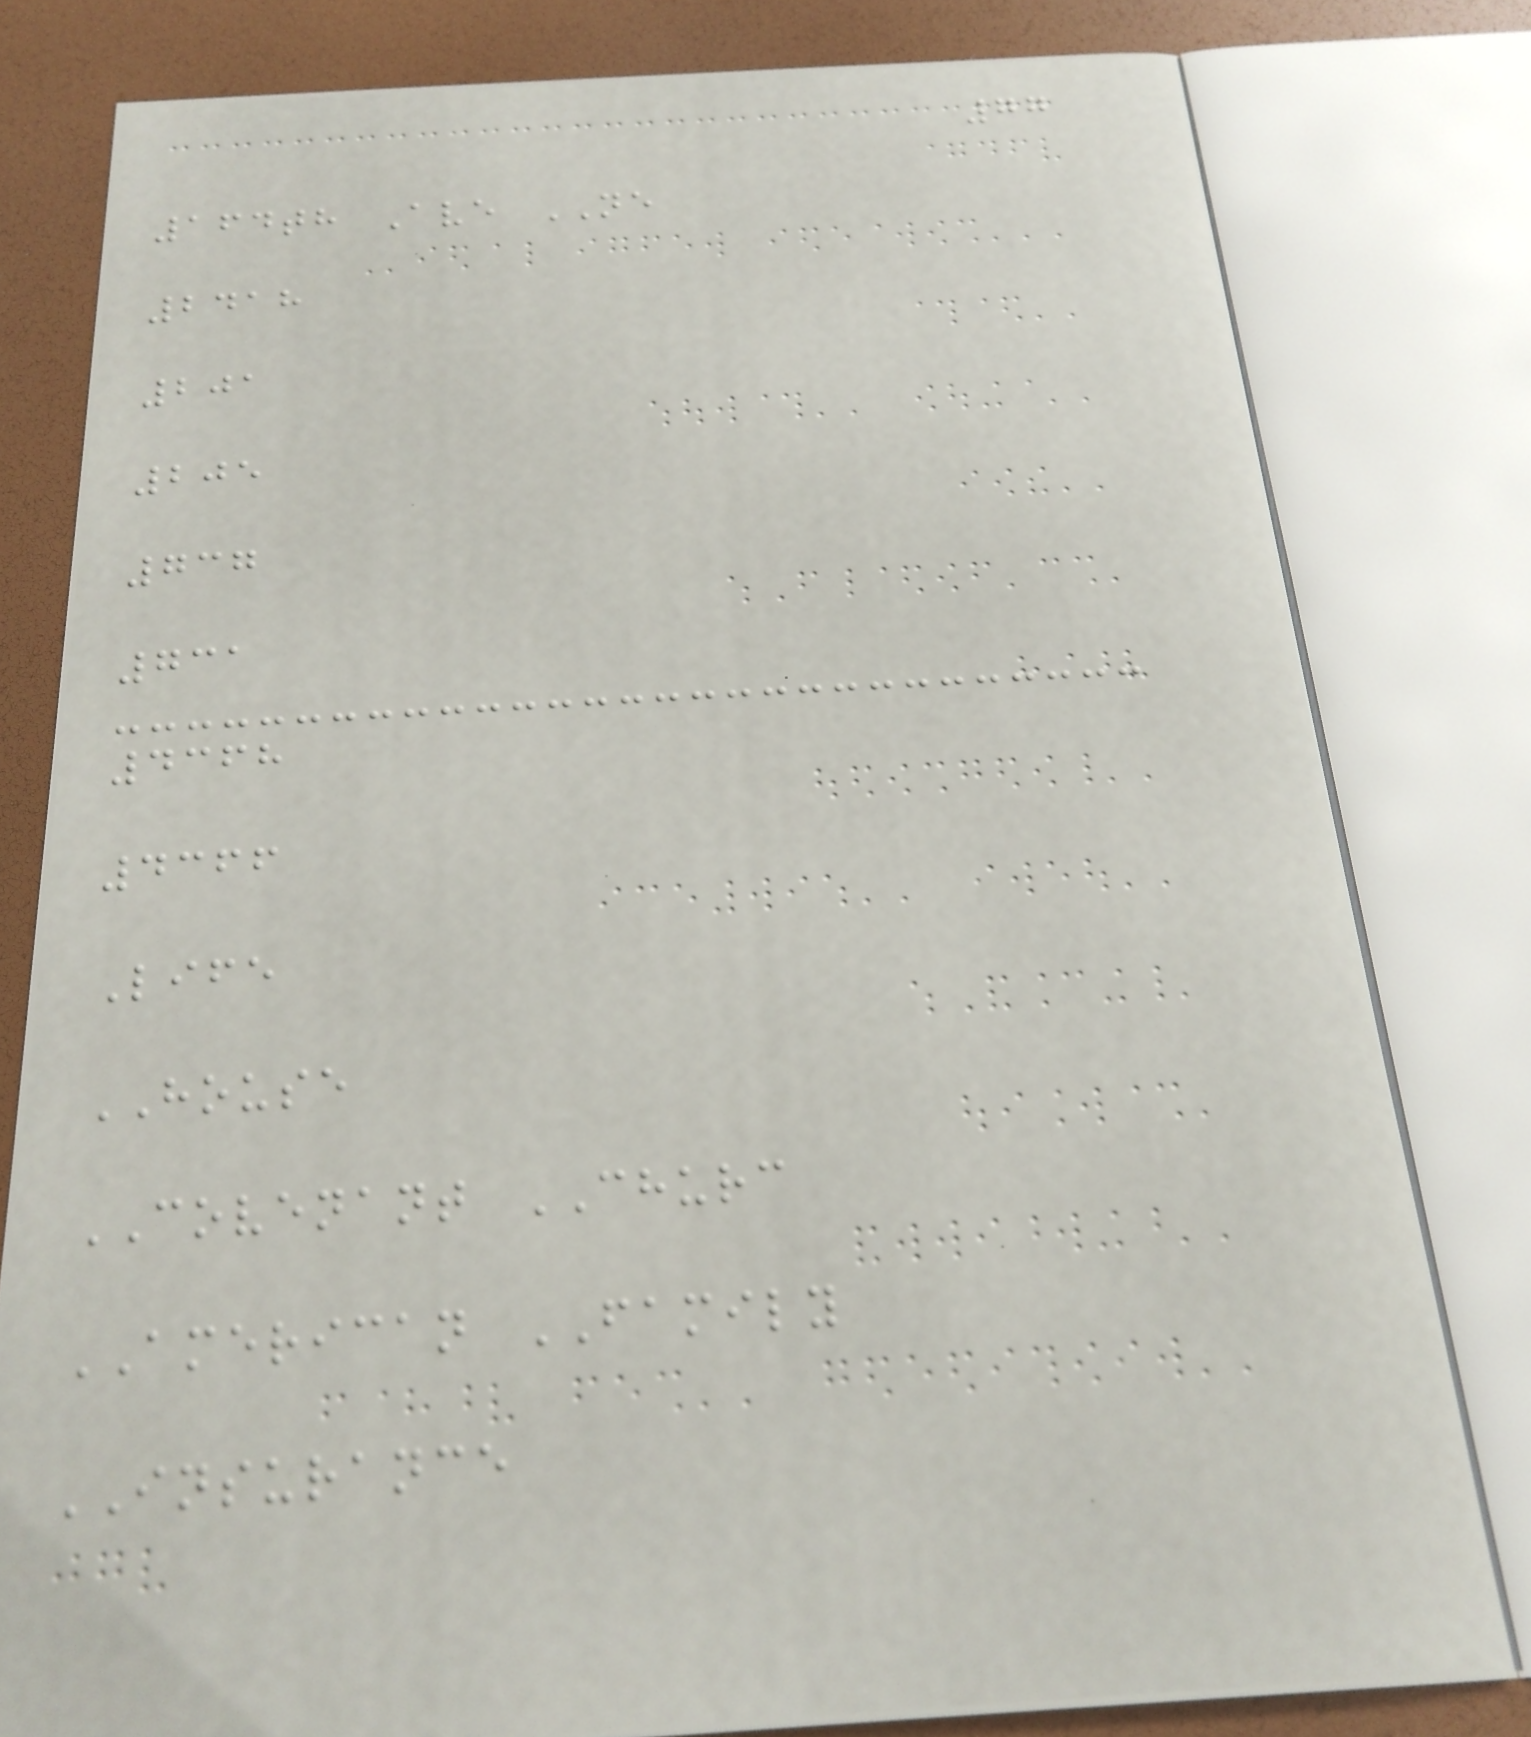77
164th Ave NE
2418
201
205
737
731
4368
4366
Life
HOUSE
COVENANT CHURC
AMERICAN FAMILY
INSURANCE
